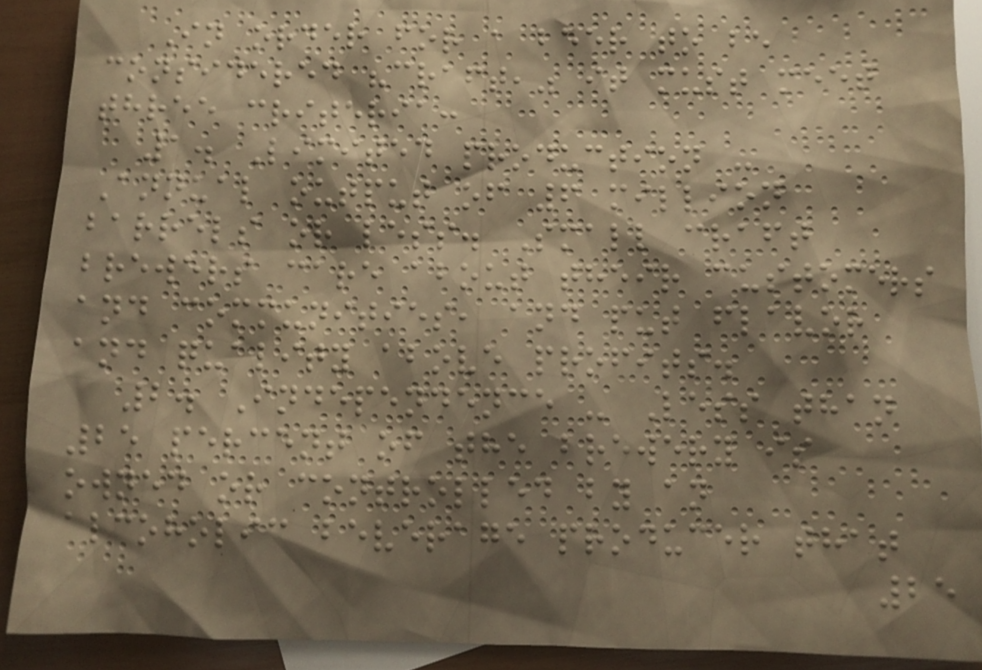In order for a beer to be
considered "craft," it must meet
three criteria:
1. Limited production -
Annual output of 6 million
barrels or less. Small craft
brewers care about their customers
and communities, and put flavor
and quality above profits.
2. Independence - Less than
25 percent of the brewery is
owned or controlled by an
alcoholic beverage producer that
25
